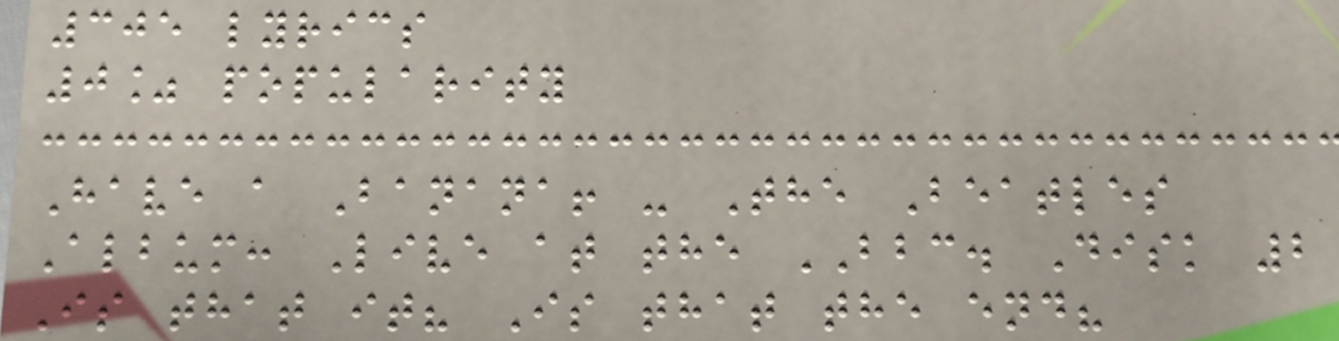305 lyrics
0% popularity
Have a Banana! - The Beatles
Album: Live at the BBC. Disk 2
Is that it? Is that the end?
